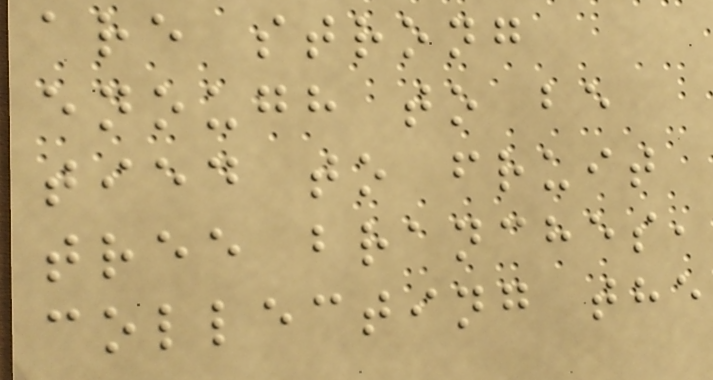are strong
enough to be
tied to fruit
tree branches,
collecting the
